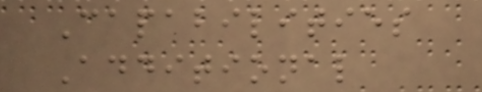Capabilities
Additional
